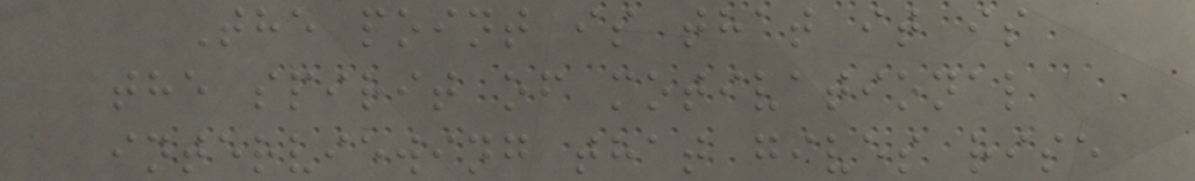The point is that it is
the spirit of motivational
interviewing that gives rise
